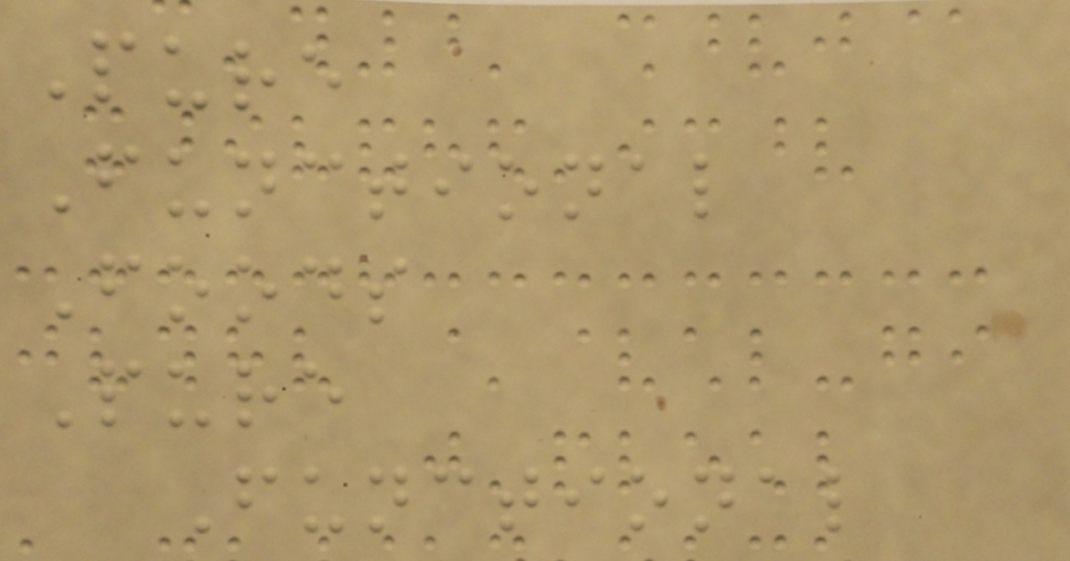Pure
Functional
Foods
Pure
Functional
